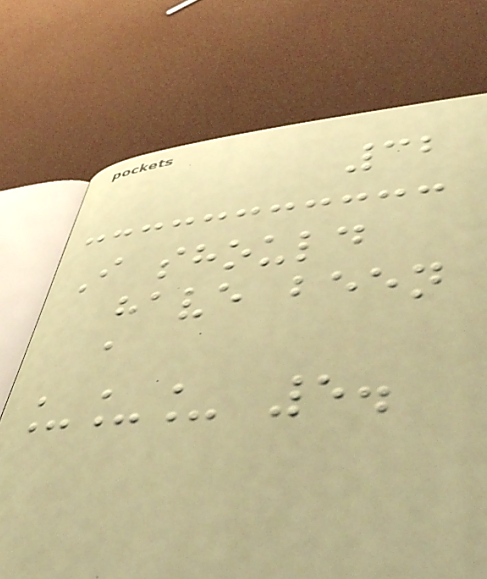32
I should
have been
a
___ 5.
